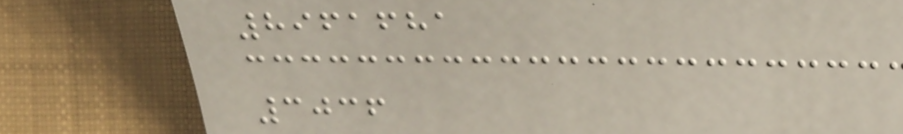8961681
3036
